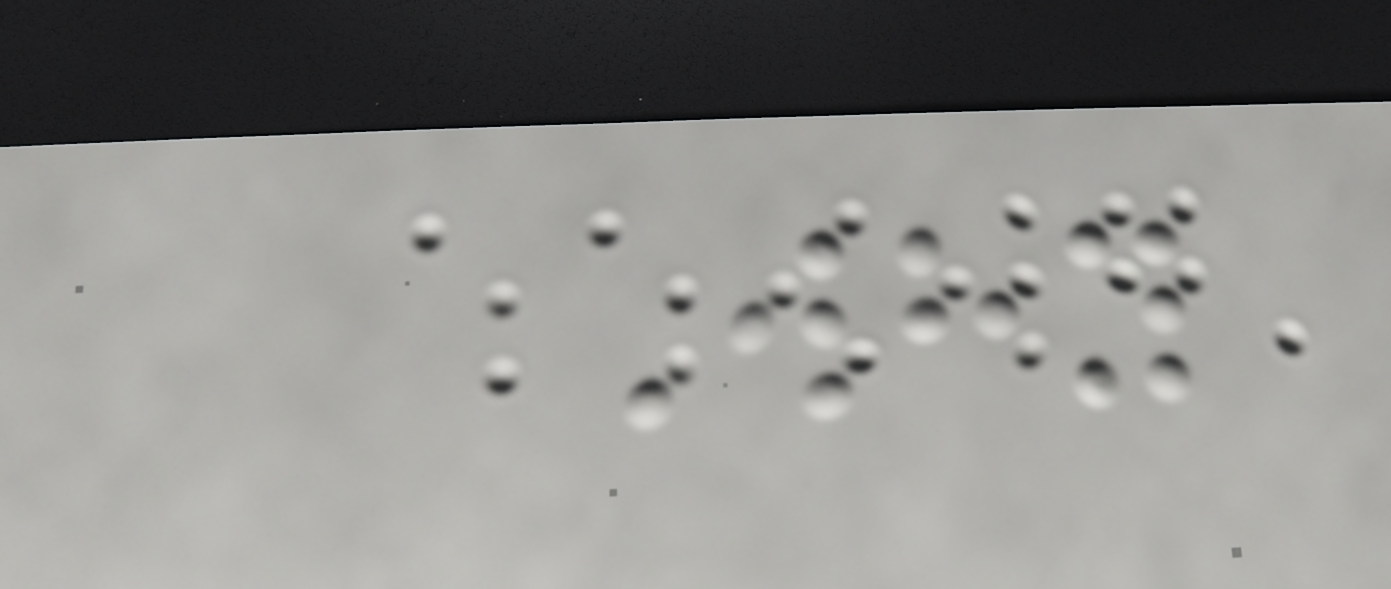Why
